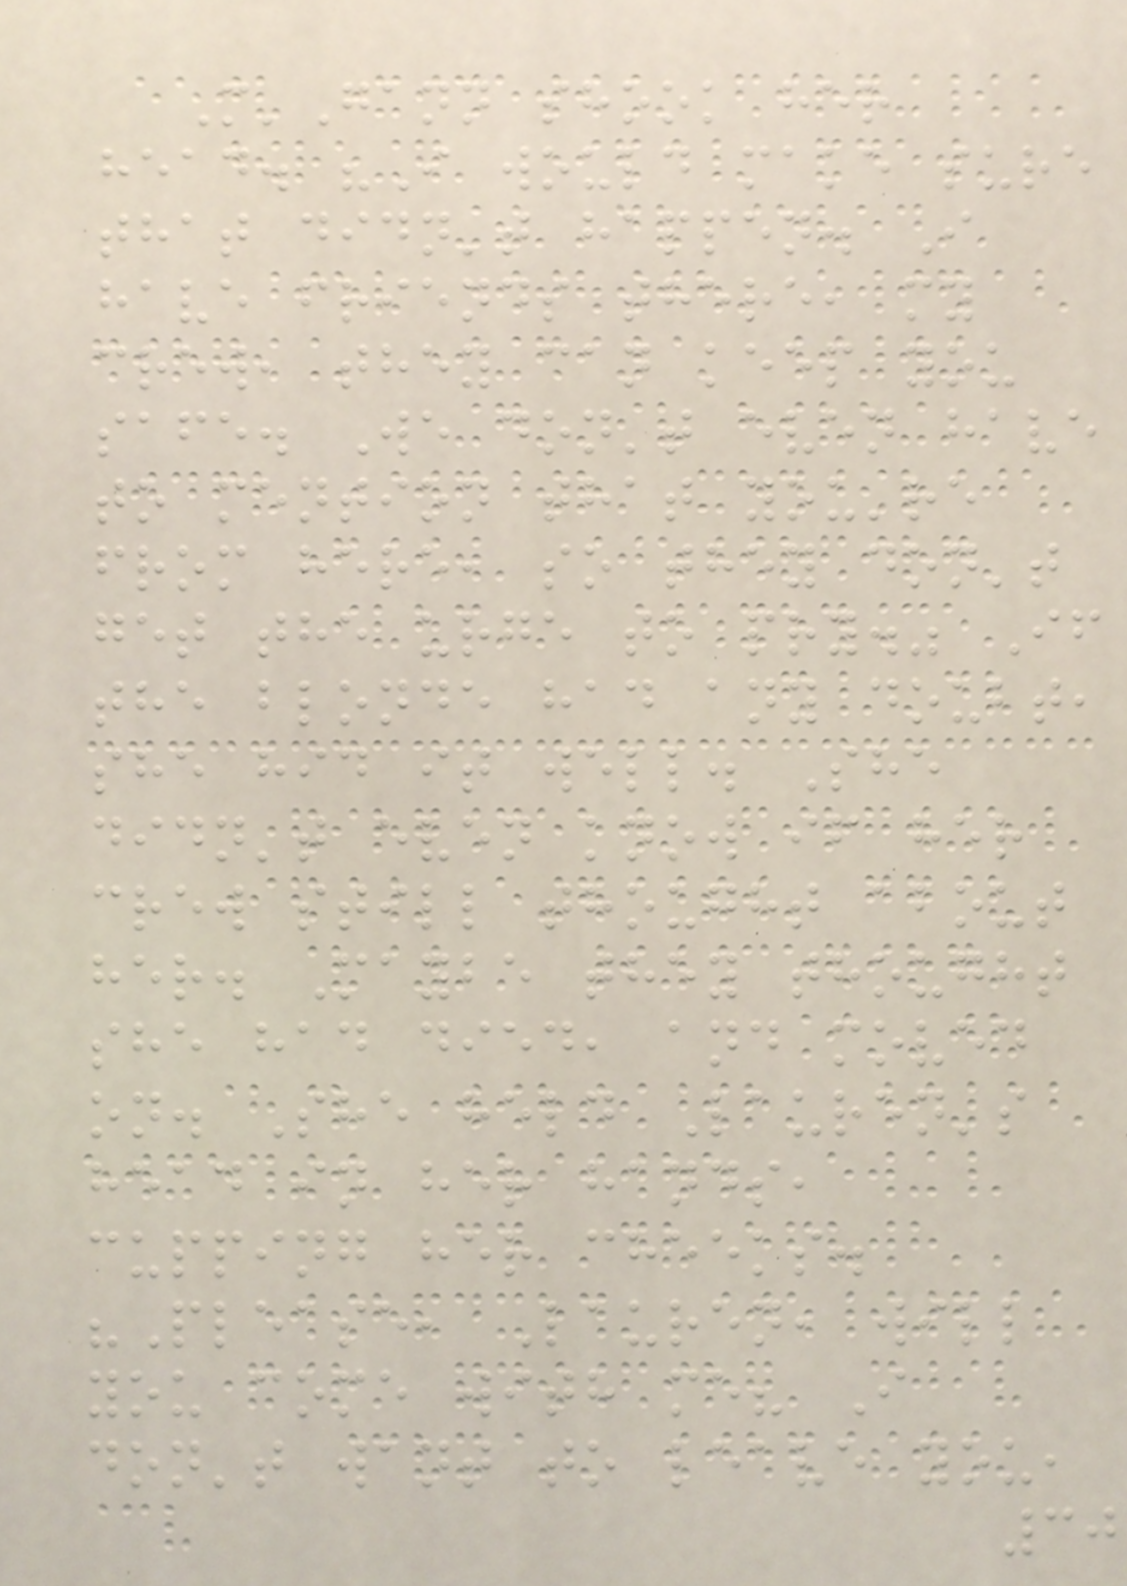M'Gann shook her
head. "I would make sure
that didn't happen. I
have friends there, my
crew, they can keep you
safe. We don't even have
to mention that you're
from here, so they don't
get the urge to pry." If
the blonde had any doubt,
she hid it well. She
didn't even know if her
crew still thought about
her. Maybe they thought
she had died, and moved
on. She held Lauren's
head in her hands,
cupping her cheeks.
"Please, Lauren, will
you come with me? I
don't want to leave you,
30
